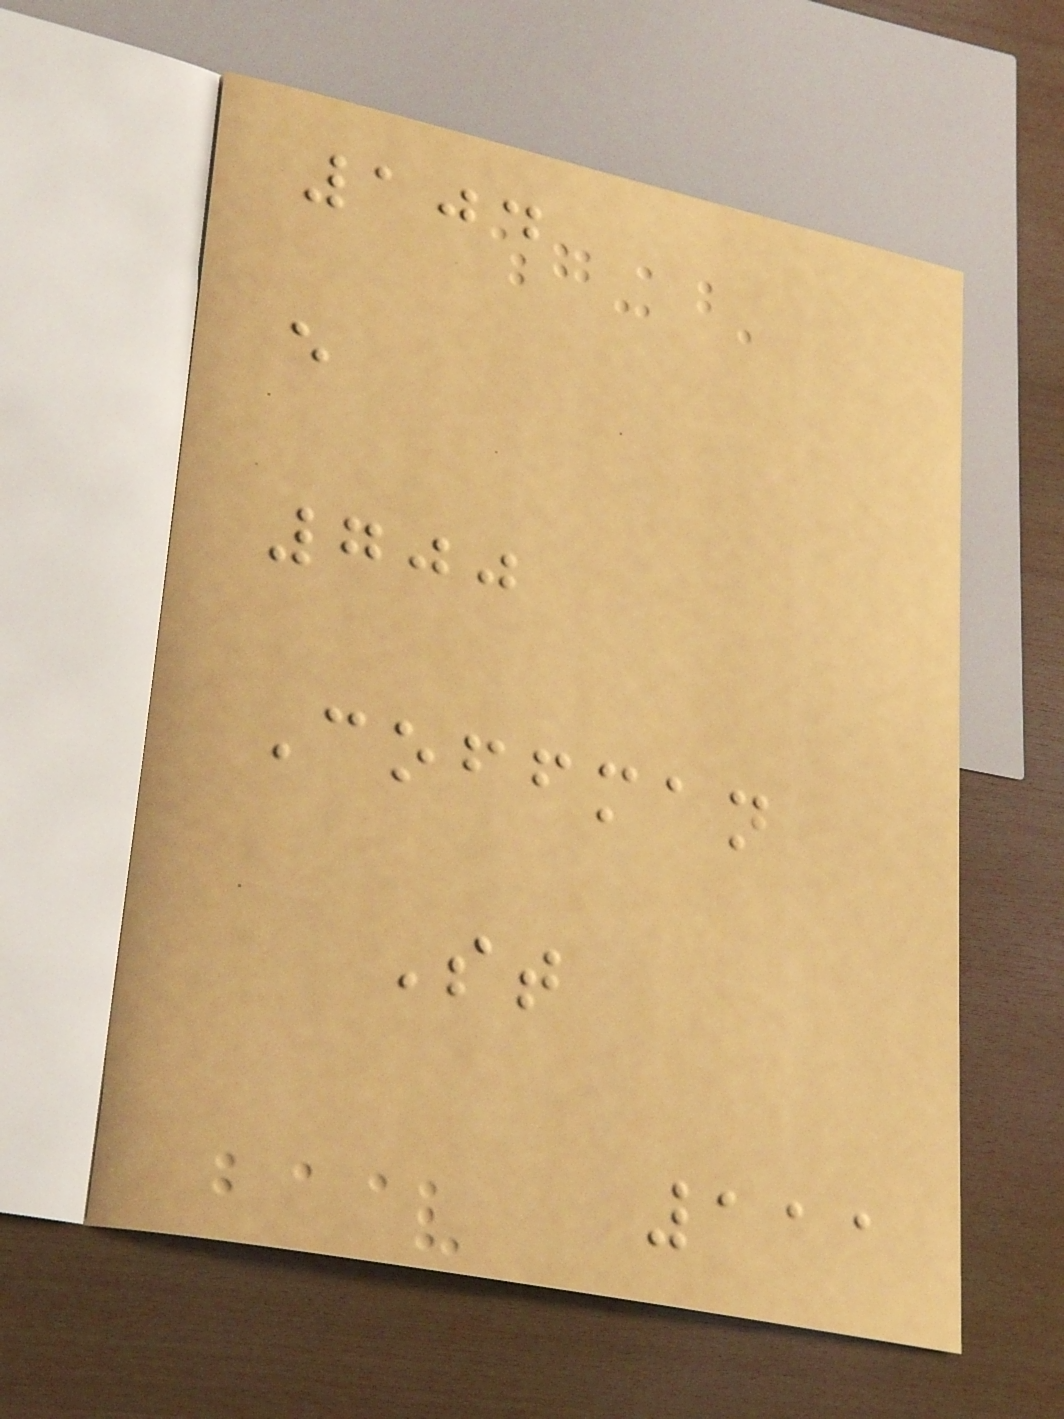104
e
700
Coffman
St
111
